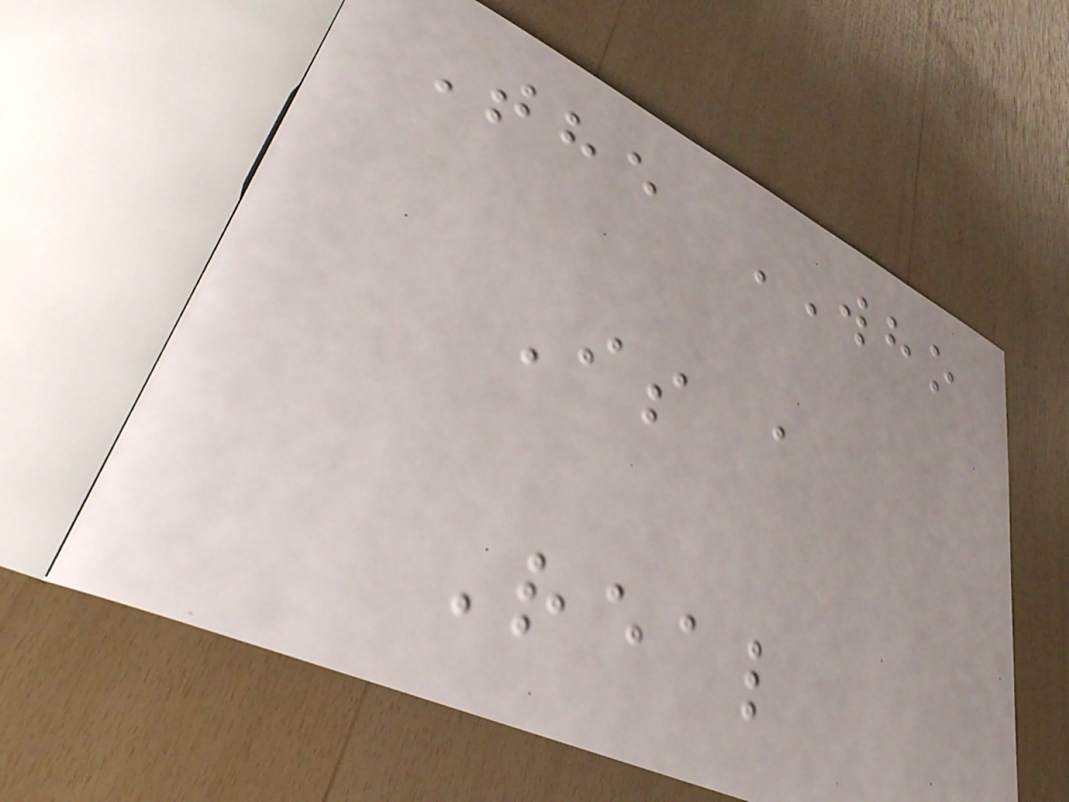The WHO
Is a
Real
